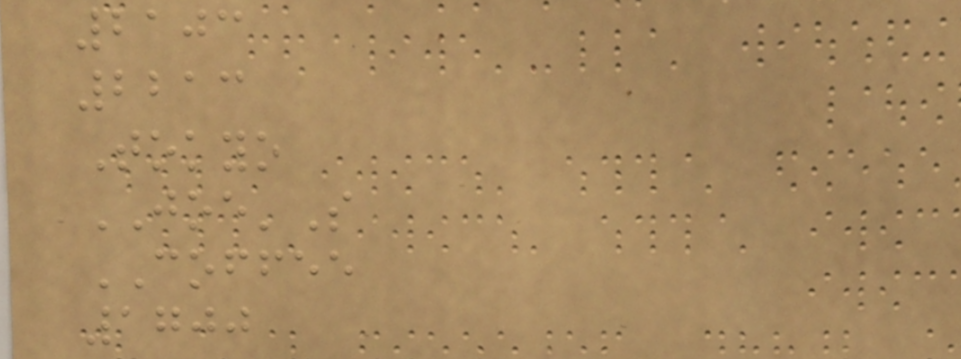2103
2213
Tokyo
JOE'S
COFFEE
1700
